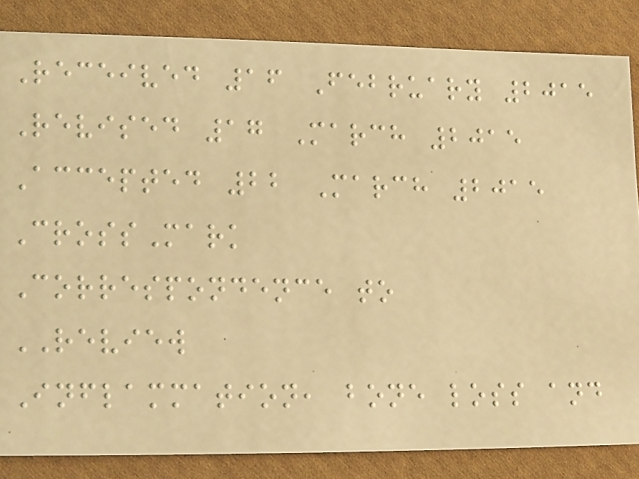Received 16 February 2015
Revised 17 March 2015
Accepted 22 March 2015
CrossMark
Correspondence to
REVIEW
Inflammation, bone loss and
